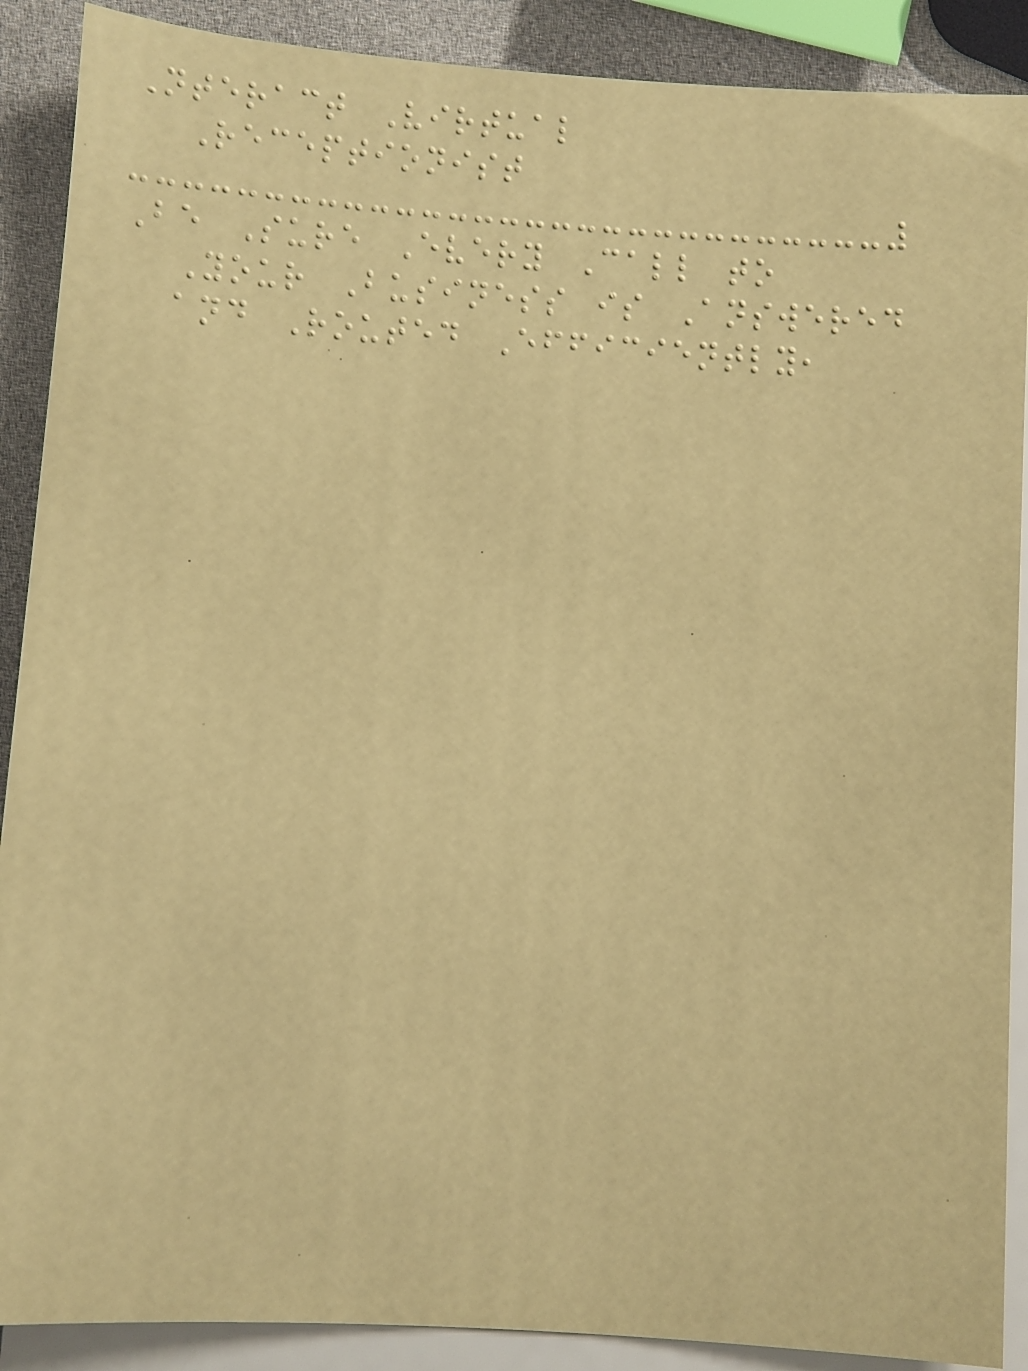Nteract Virtual
Receptionist
Be Sure Every Call to
Your Business is Answered
and Routed Efficiently,
